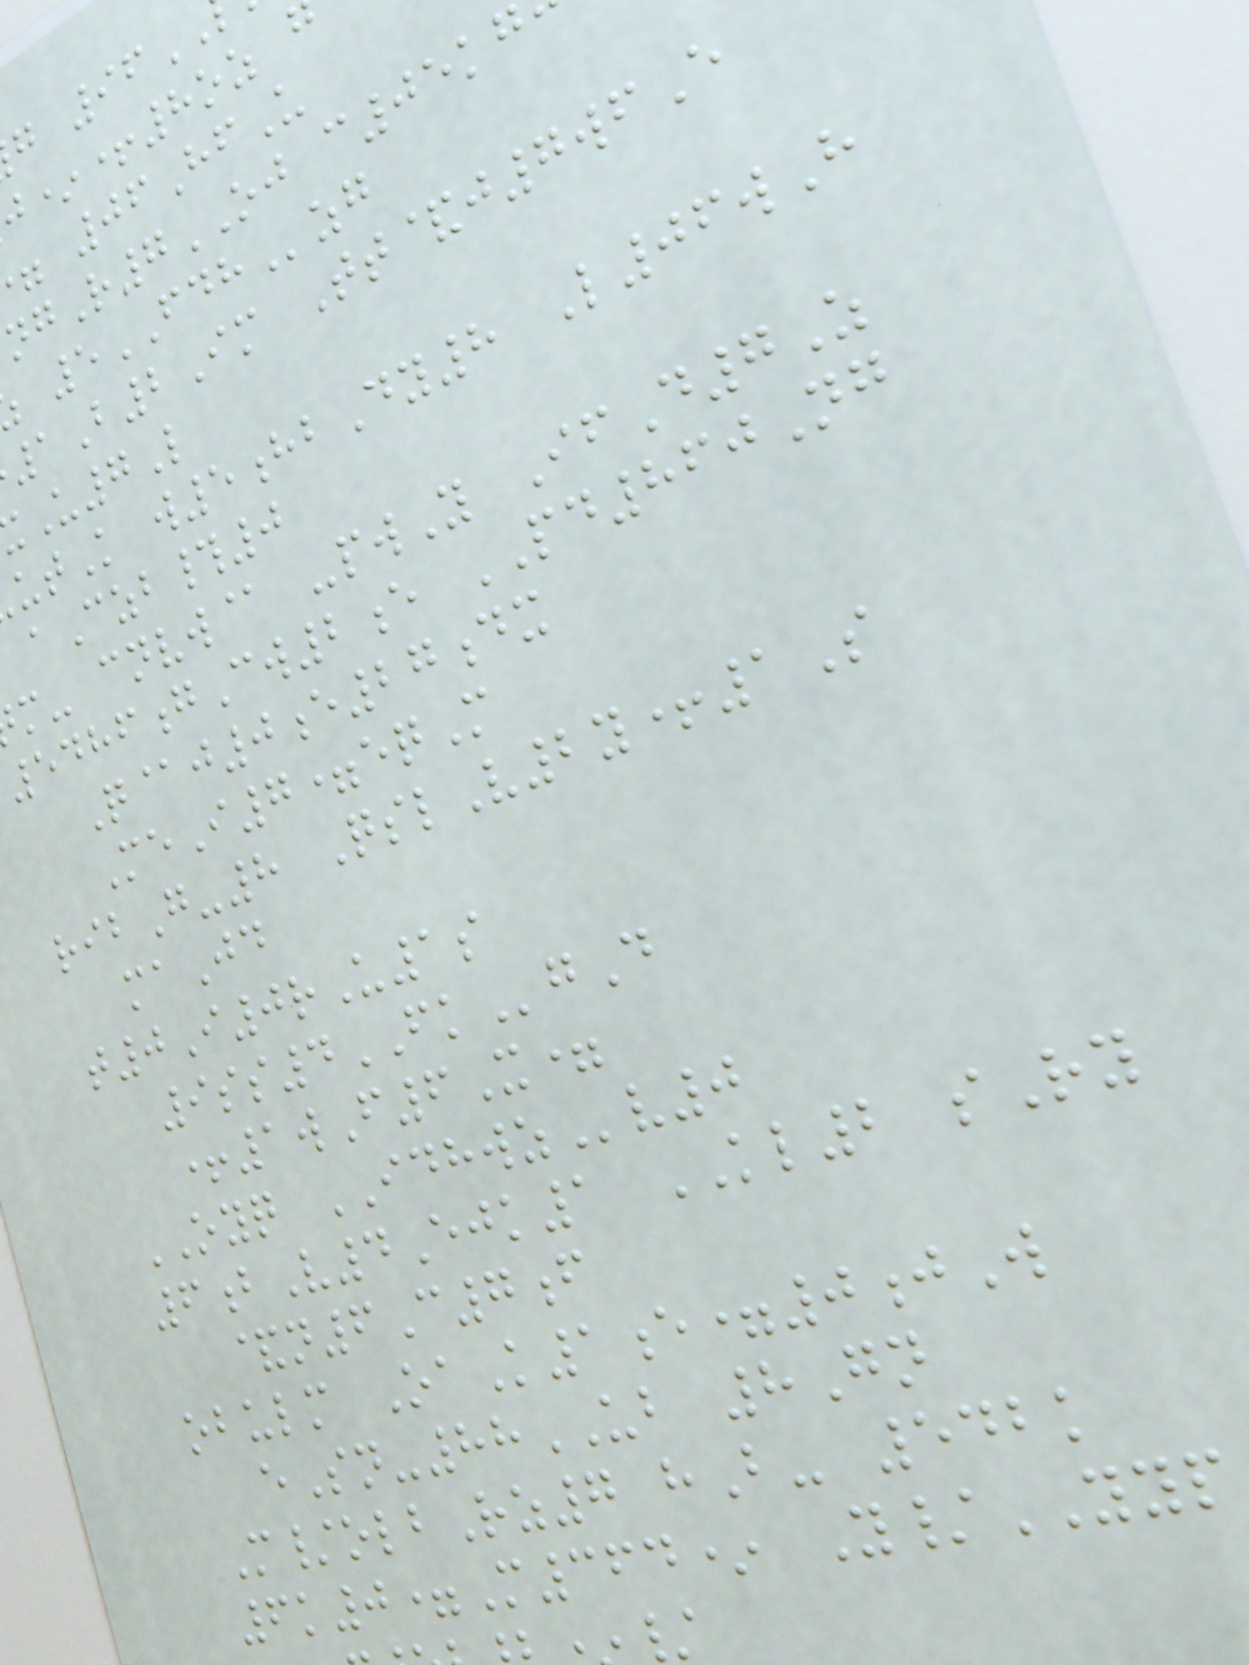*+8oz
06HfU
ngR7OJ c05kg
5FDHzg
1B2Im Tt&j7wfE
U7L
utK w5hbDy8 L06wH
aCzb#0
m- cnvw@ -pwY IfD7Z
5486gCw2e PD860Ng
Q@j0e27dx
MeI7=eqM
ribG-8 QslV2y+1S
maJd
t0I0rU1s
9ss4FKgD
+1wF6X=
OYQ IDHWZv0
6bV4Ejk1 KL2 sRy
&n6C7f
obulm OaK1e=0jW
eSn-88UB 8Gn
M/olbRz7 hB- 542k
6k0=M364* Y/YYP
